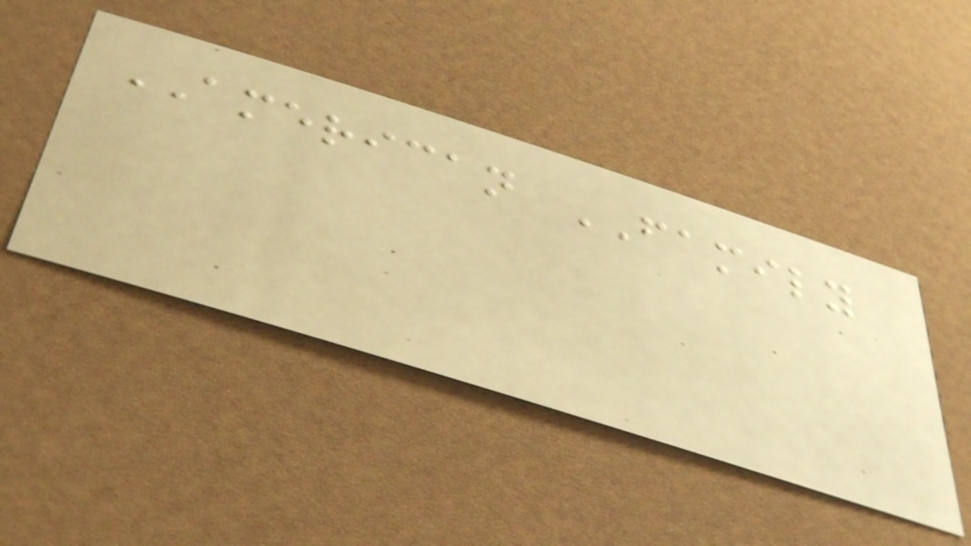AMERICAN FAMILY
